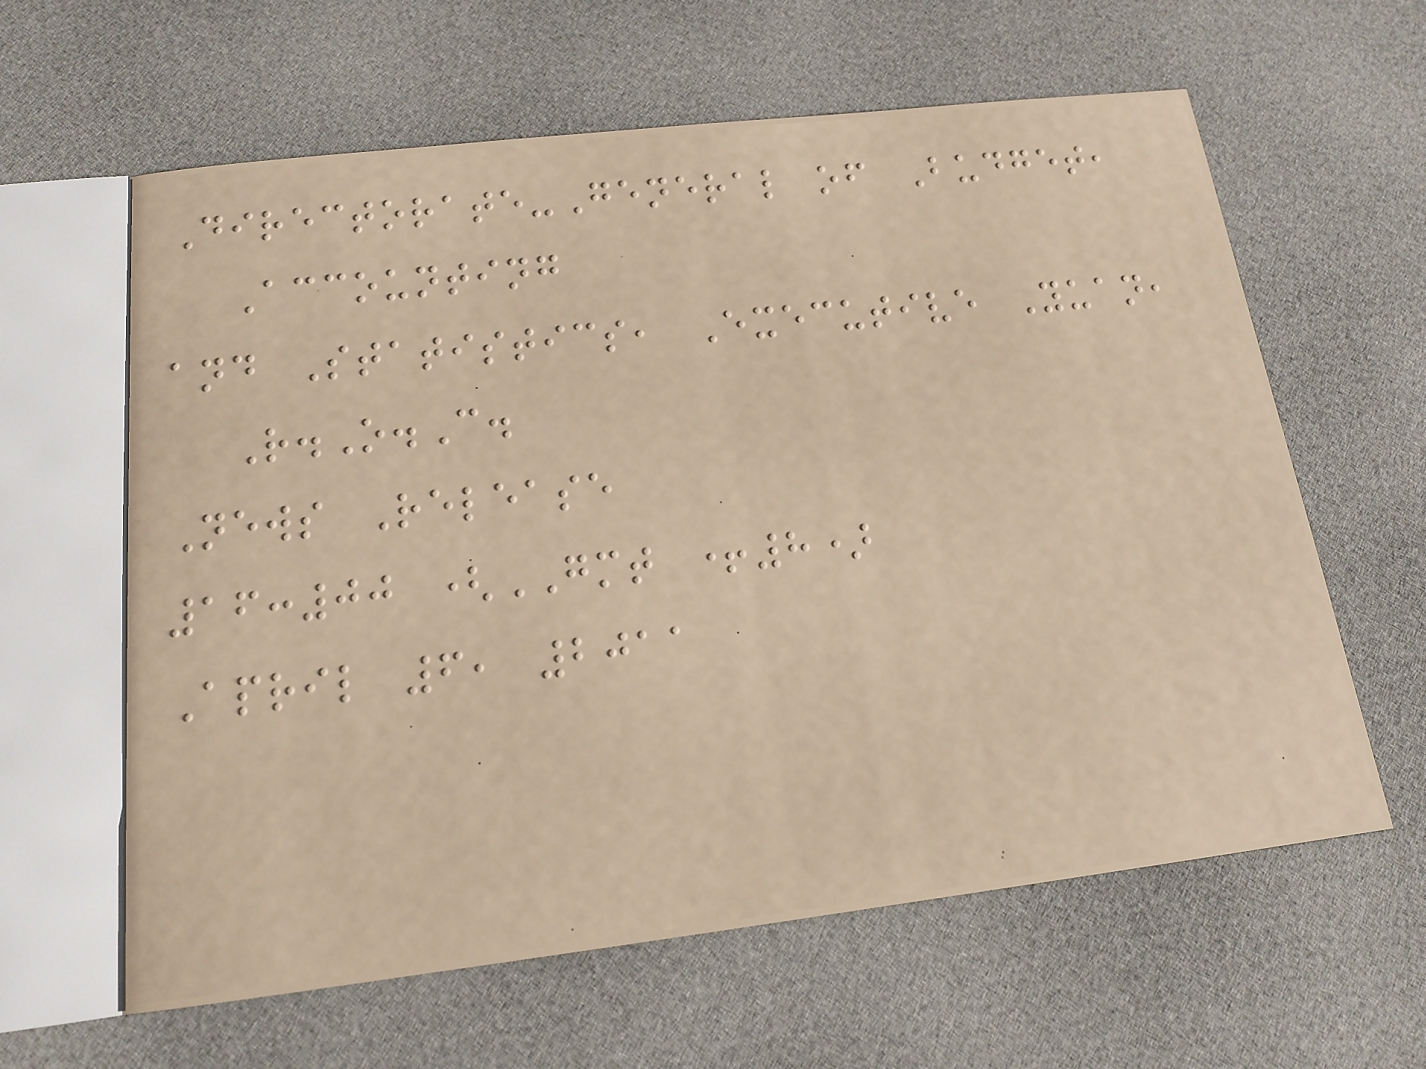Directorate-General of Budget,
Accounting
and Statistics, Executive Yuan,
R.O.C.
News Release
16:00 (GMT +8)
April 6, 2011
